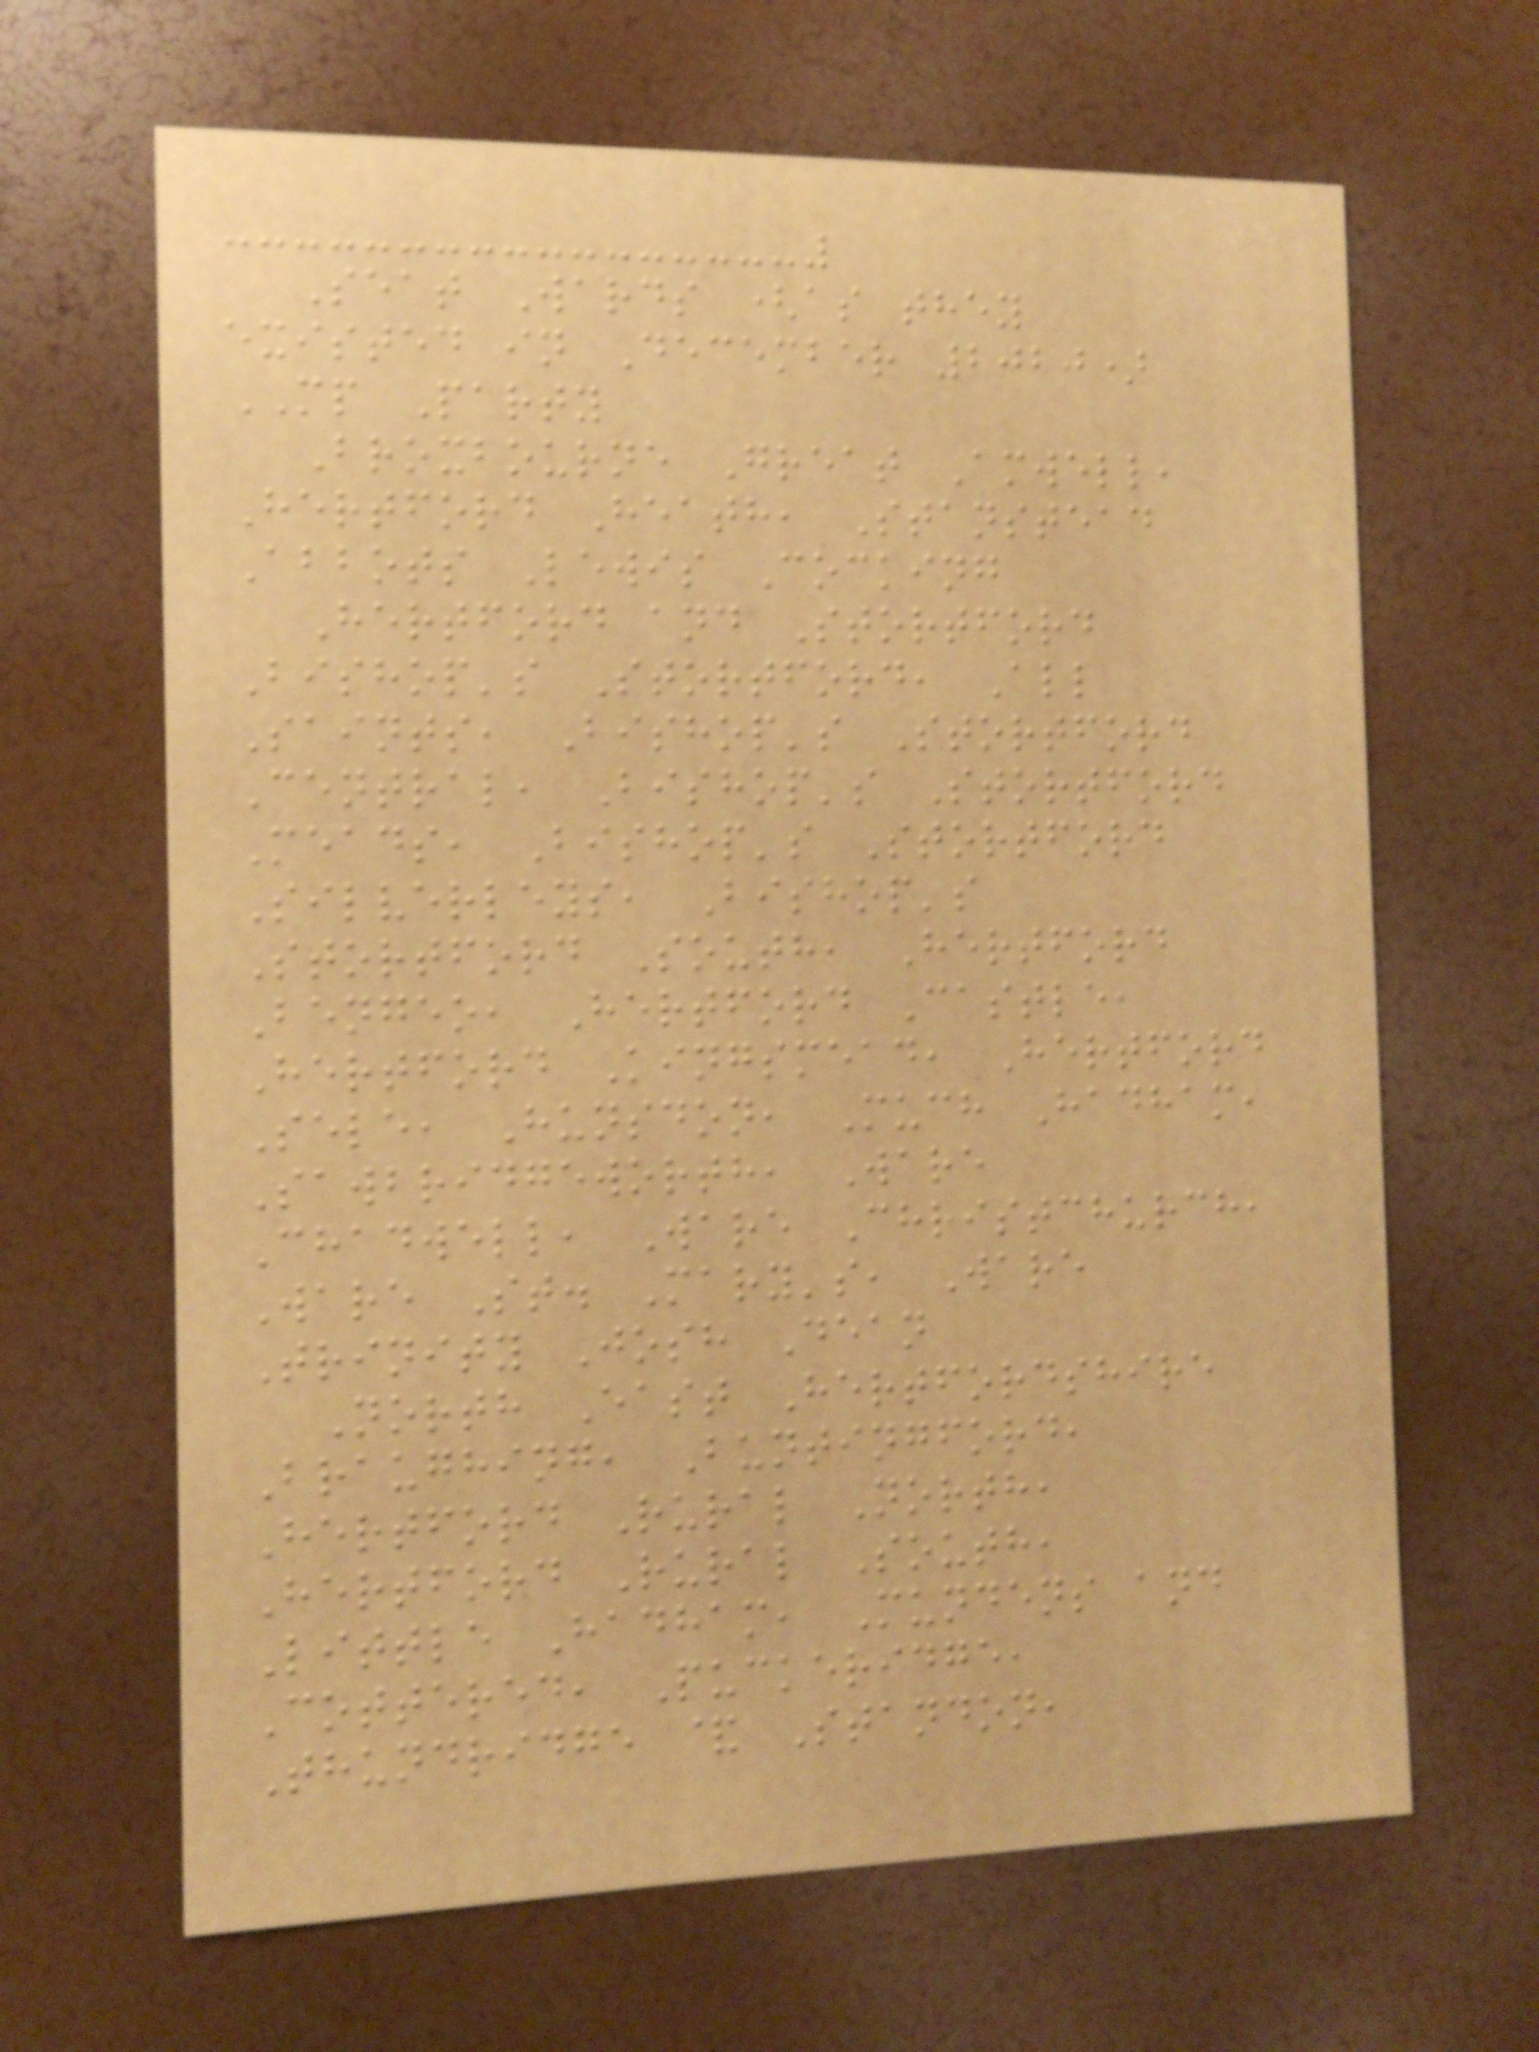Seat Wards (as they
existed in December 2020)
MP Party
Broxbourne Great Amwell,
Hertford Heath, Stanstead
Abbots Lewis Cocking
Hertford and Stortford
Bishop's Stortford, All
Saints, Bishop's Stortford
Central, Bishop's Stortford
Meads, Bishop's Stortford
Silverleys, Bishop's
Stortford South, Hertford
Bengeo, Hertford Castle,
Hertford Kingsmead, Hertford
Sele, Hunsdon, Much Hadham,
Sawbridgeworth, Ware
Chadwell, Ware Christchurch,
Ware St. Mary's, Ware
Trinity Josh Dean
North East Hertfordshire
Braughing, Buntingford,
Hertford Rural North,
Hertford Rural South,
Little Hadham, Mundens and
Cottered, Puckeridge,
Thundridge & Standon,
